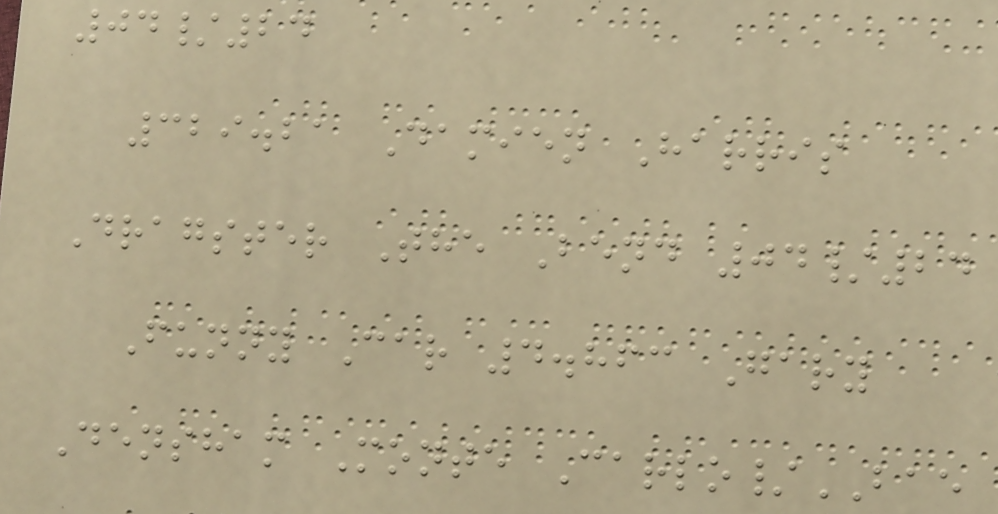04/24
329.21 Damien Harris
Dragster The Bend 04/24
Funny Car 4.863 Gary
Densham Monte Carlo/BAE
